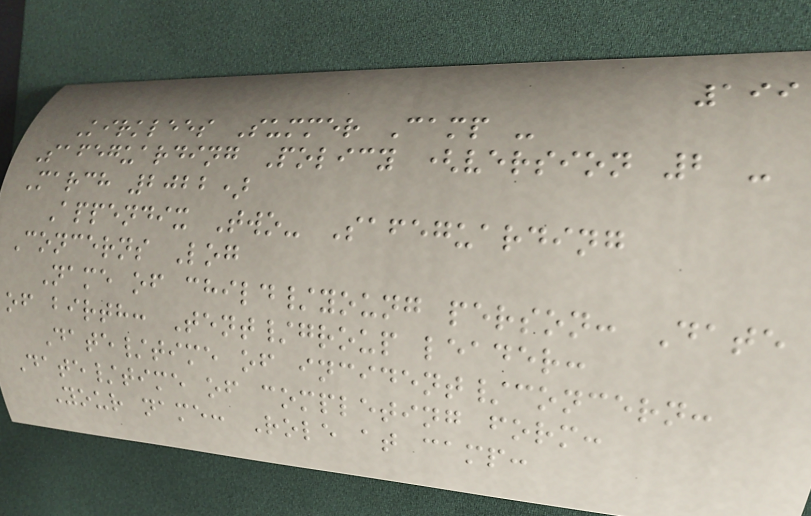199
Kirklees Summer Camp -
Safeguarding Policy (version 2 -
March 2022)
Appendix Two- Safeguarding
Concerns Log
Name of child/young person: Date
of birth: Tent/group leader:
Date/time of incident/concern:
Date/time of completing form:
Your name: Role at camp:
